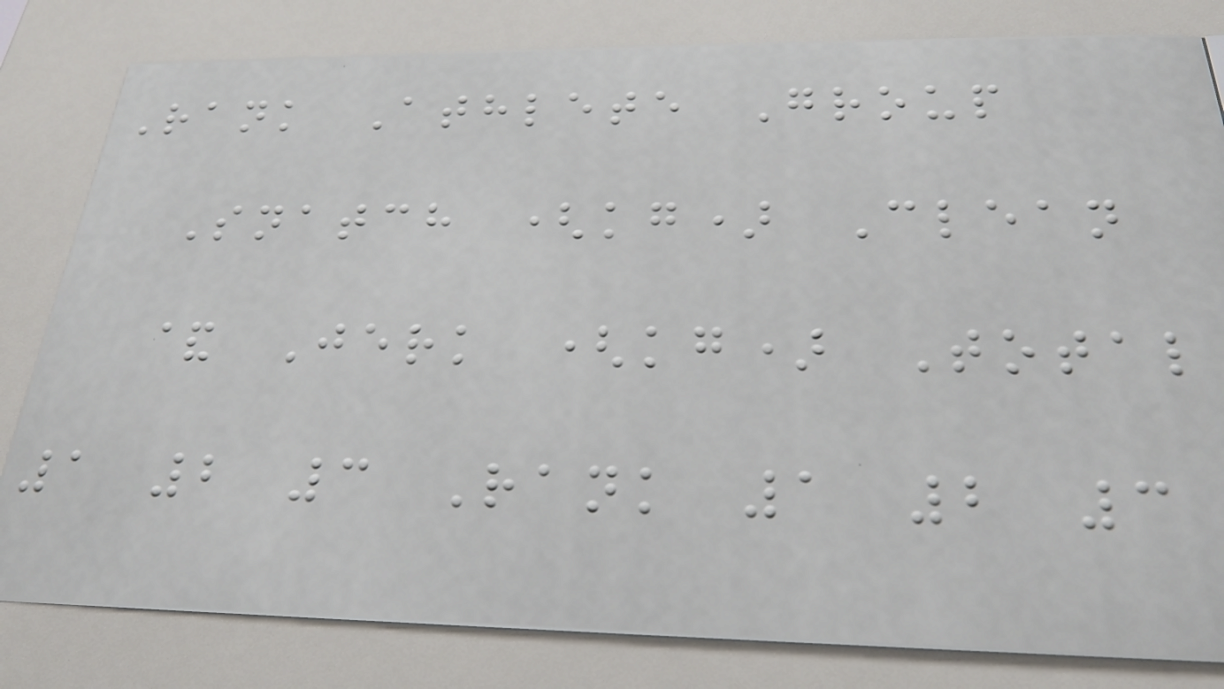Rank Athlete Group
Snatch (kg) Clean
& Jerk (kg) Total
1 2 3 Rank 1 2 3
